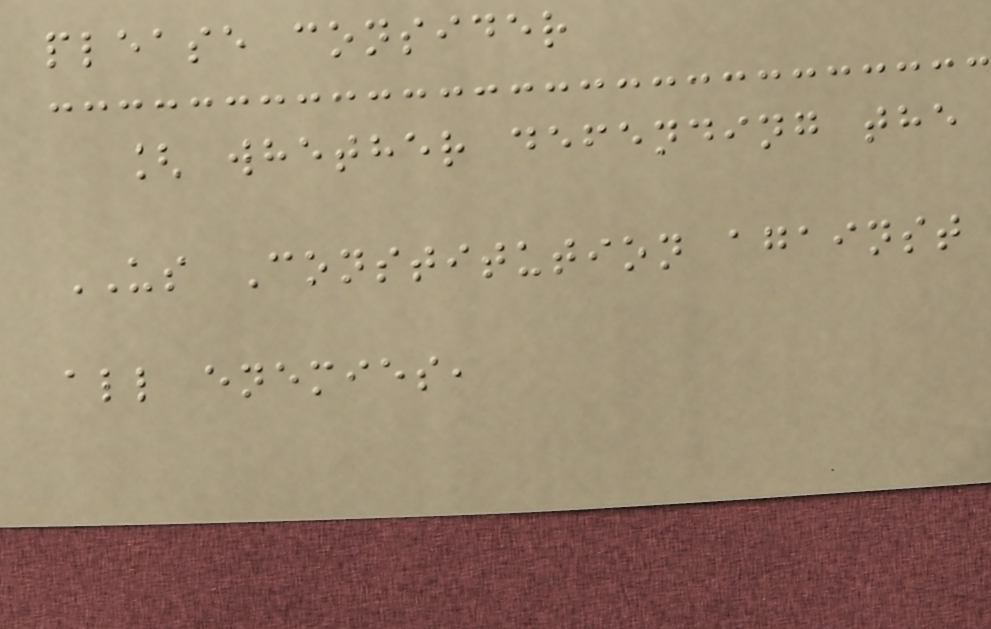please consider
[ whether defending the
US Constitution against
all enemies,
